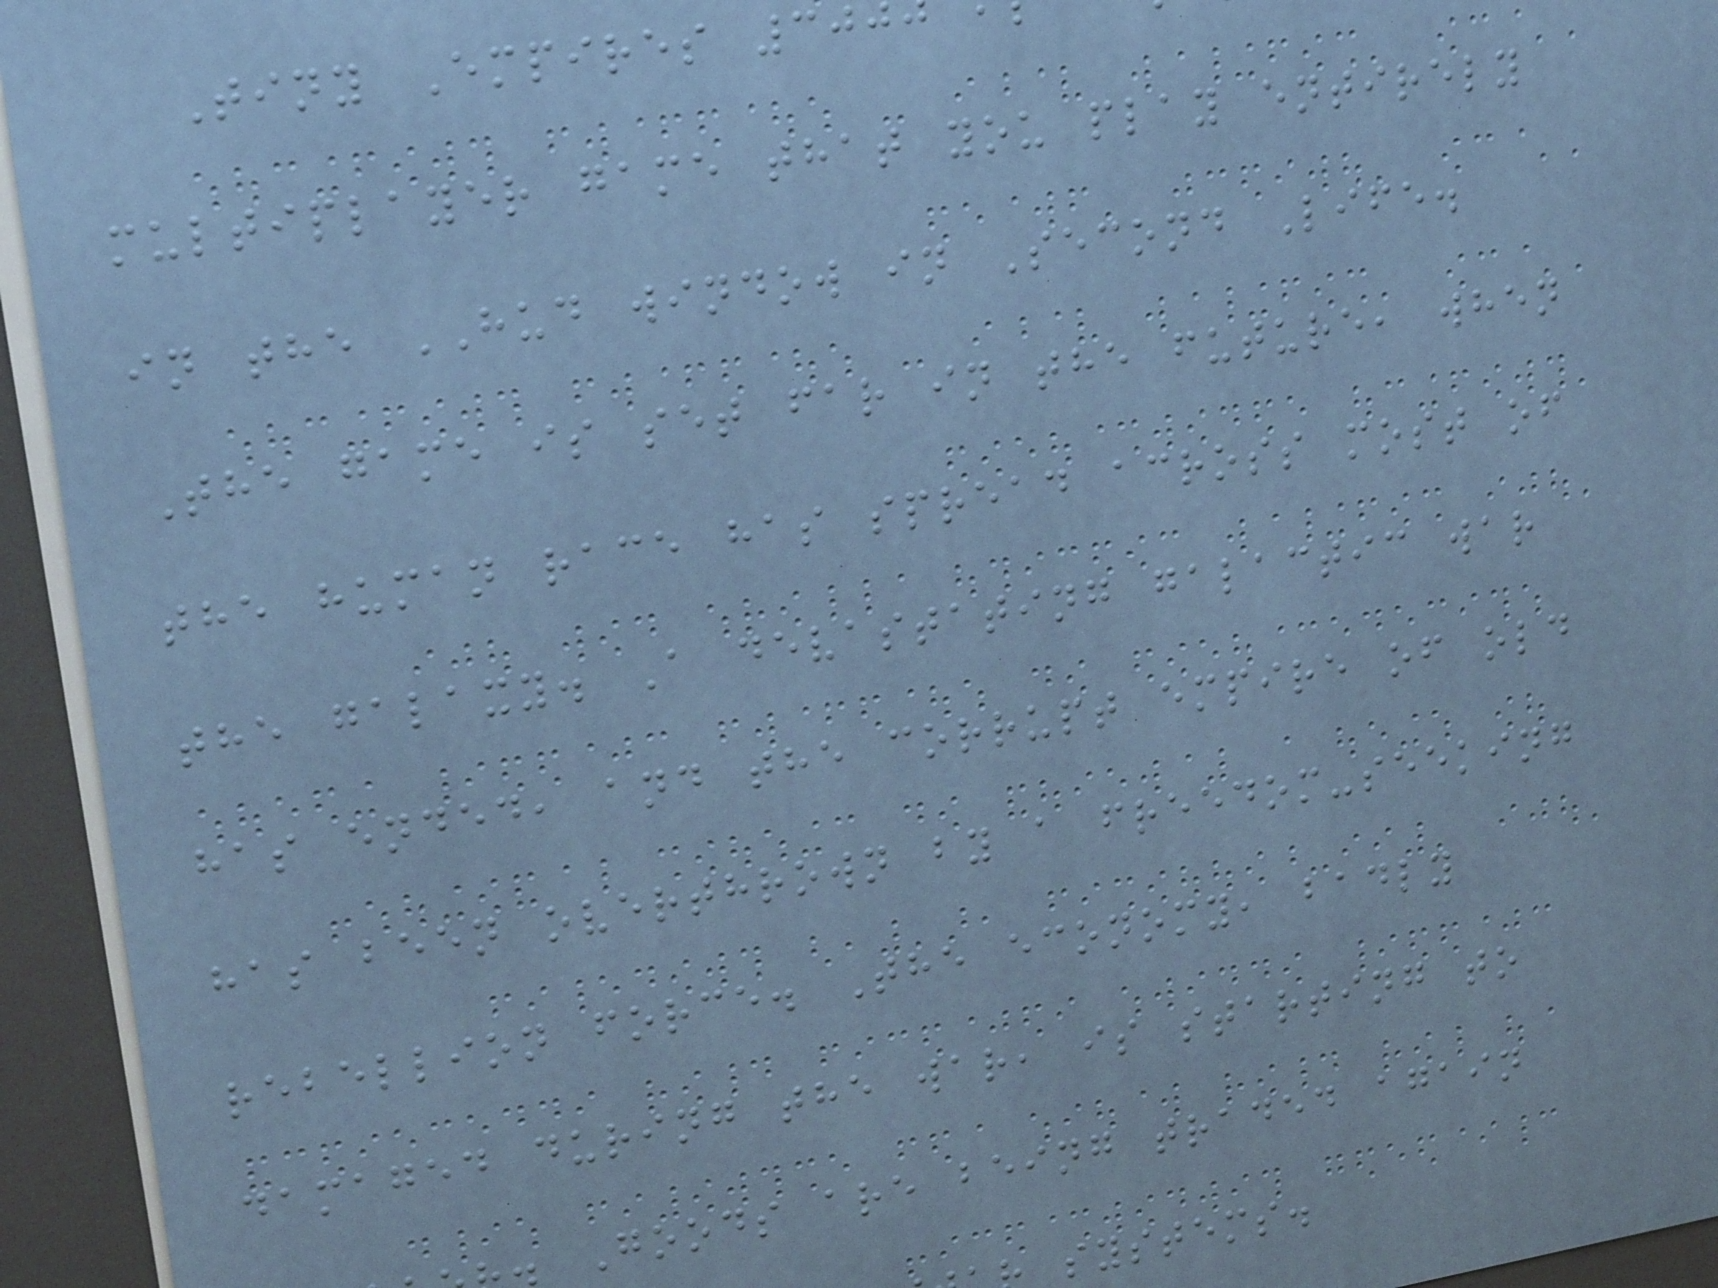Tiny Empires 300
multiplayer game that you play entirely
in the HUD window in Second Life.
The game is set far in the future, when
the human race has spread across most of
the galaxy. A devastating galactic war
has ended, and the corrupt empire of old
has been overthrown by a freedom-seeking
rebellion force. The economy, badly
damaged during the war, is starting to
Goods are being traded again
systems.
